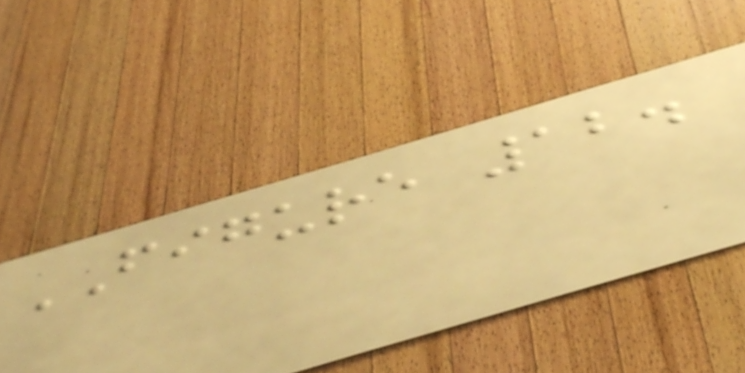FIGURE 12.
